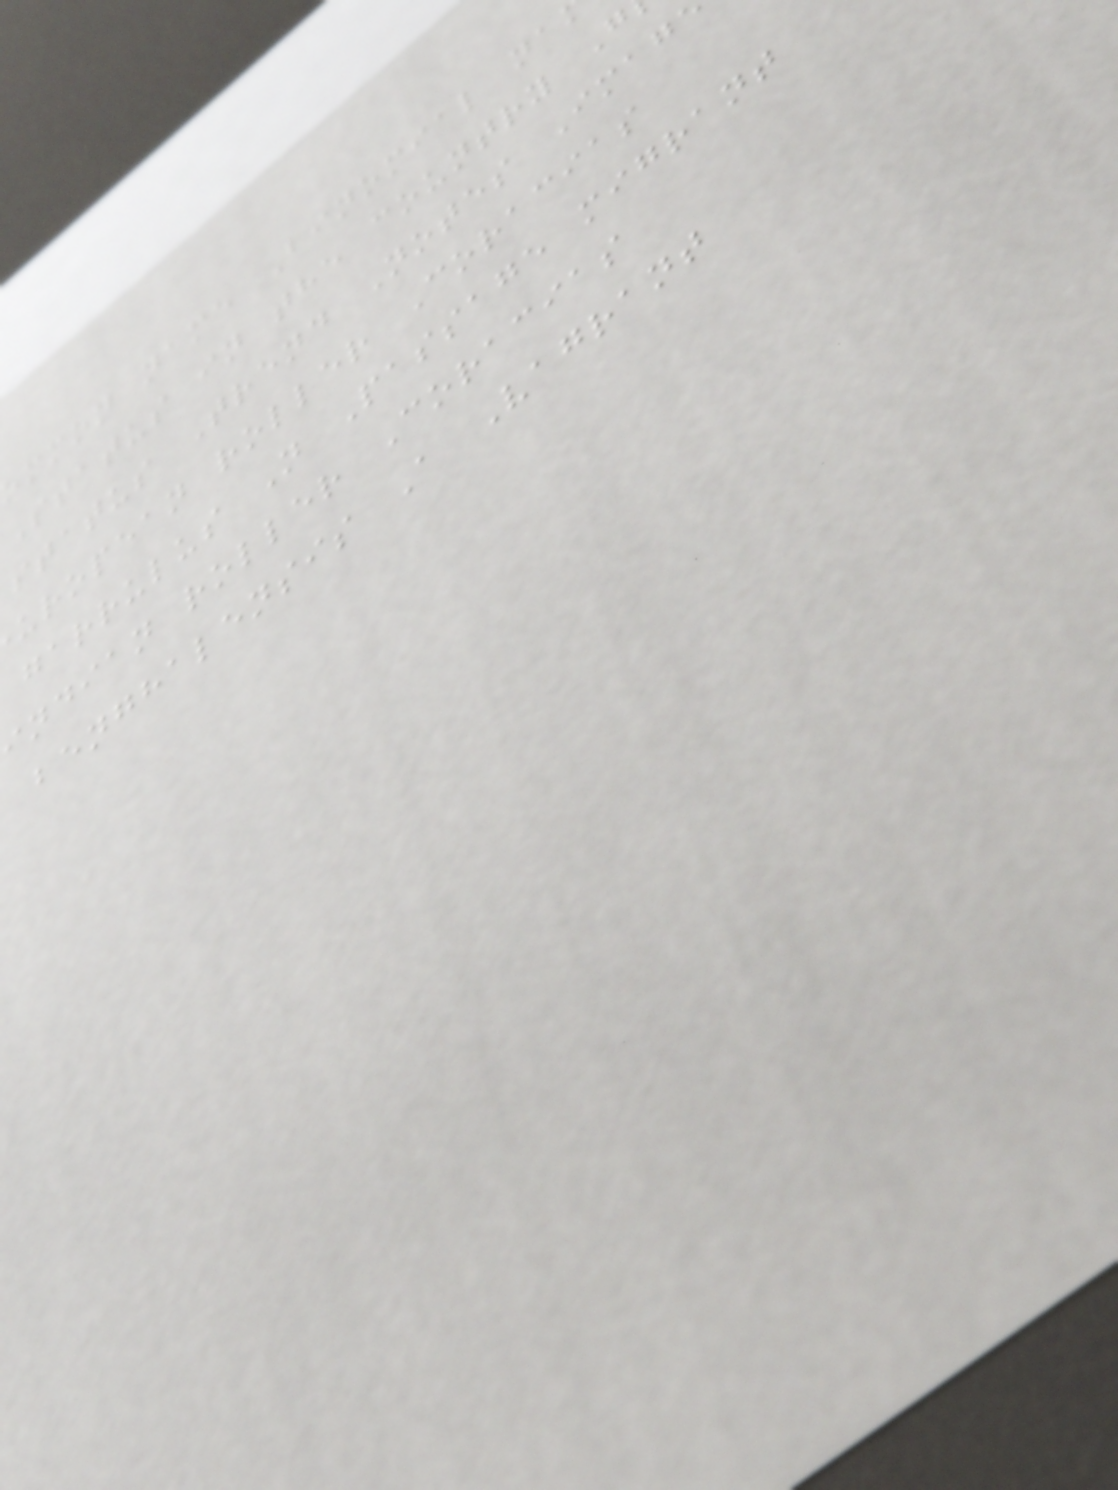mmon name Binomial na
Status in the country G
status Trend Notes Imag
uropean roller Coracias
garrulus N Passage migrant
indian roller Coracias
benghalensis A Vagrant
